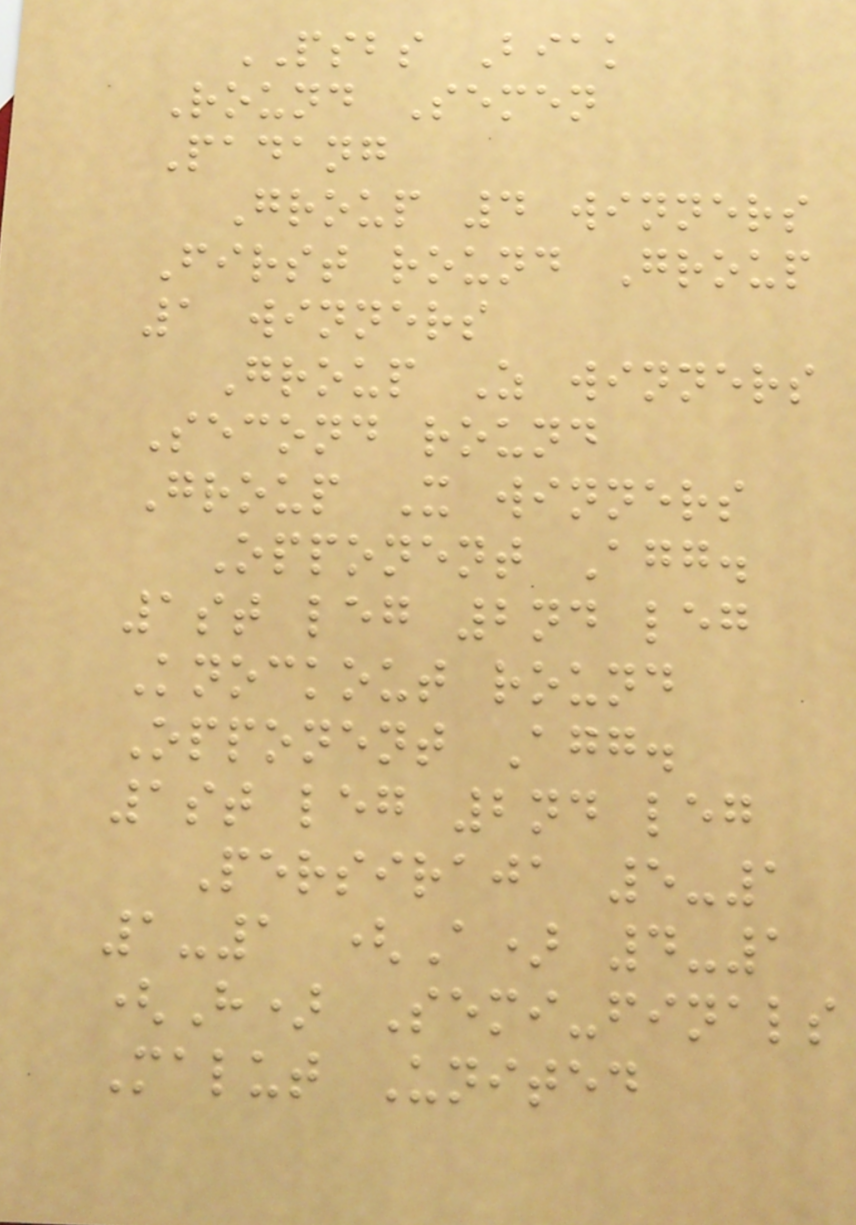PSBS Biak
Round Semen
Padang
Group 4 winners
First round Group
1 winners
Group Z winners
Second round
Group X winners
Opponent Agg.
1st leg 2nd leg
Knockout round
Opponent Agg.
1st leg 2nd leg
Persiraja 5-1
1-1 (A) 4-1
(H) Semi-finals
Malut United
